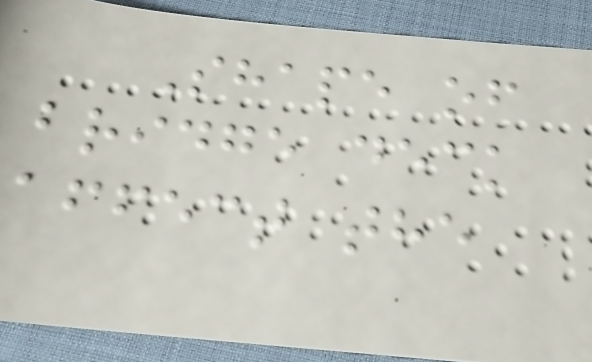Shape of
bridge deck
affect the
